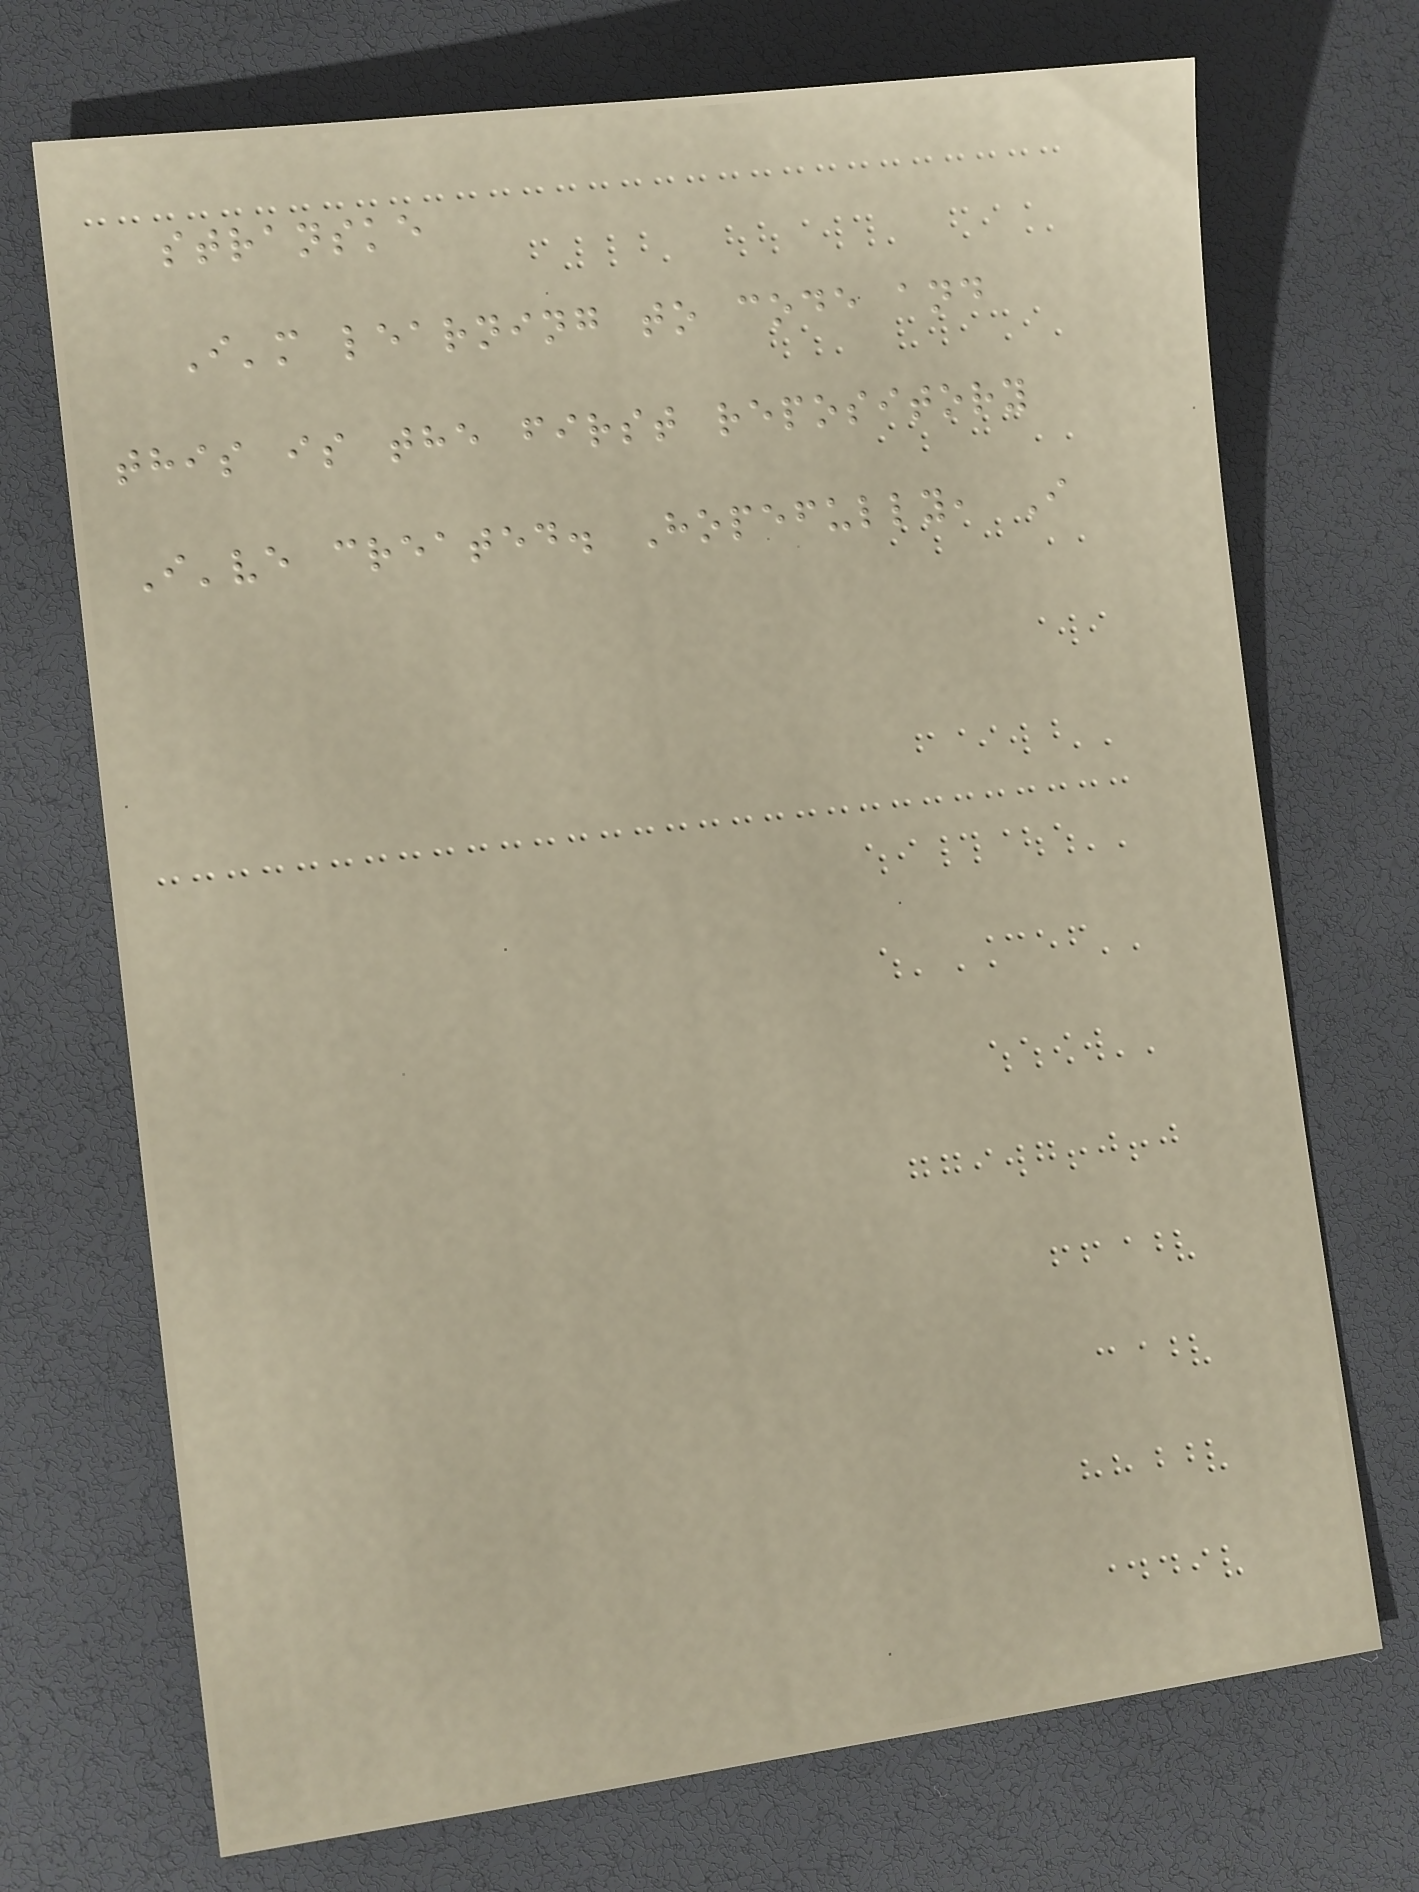stranske
I'm learning to code and
this is the first repository
I've created. Hopefully, I
